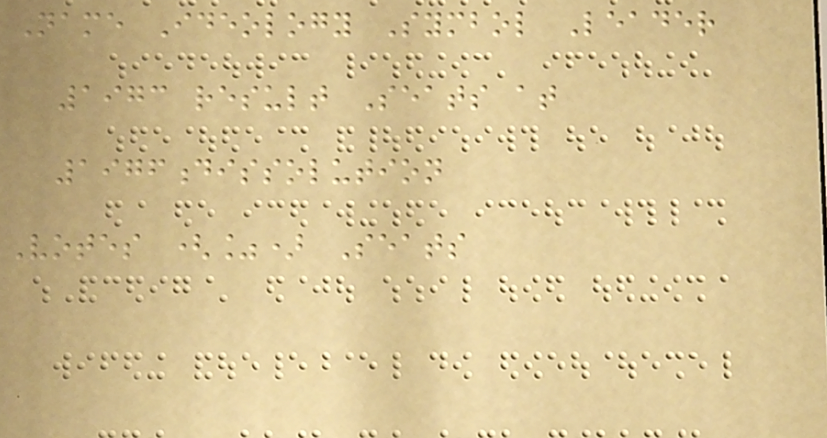Name Ideology Symbol Leader
1973 result Seats at
1976dissolution
Votes (%) Seats
